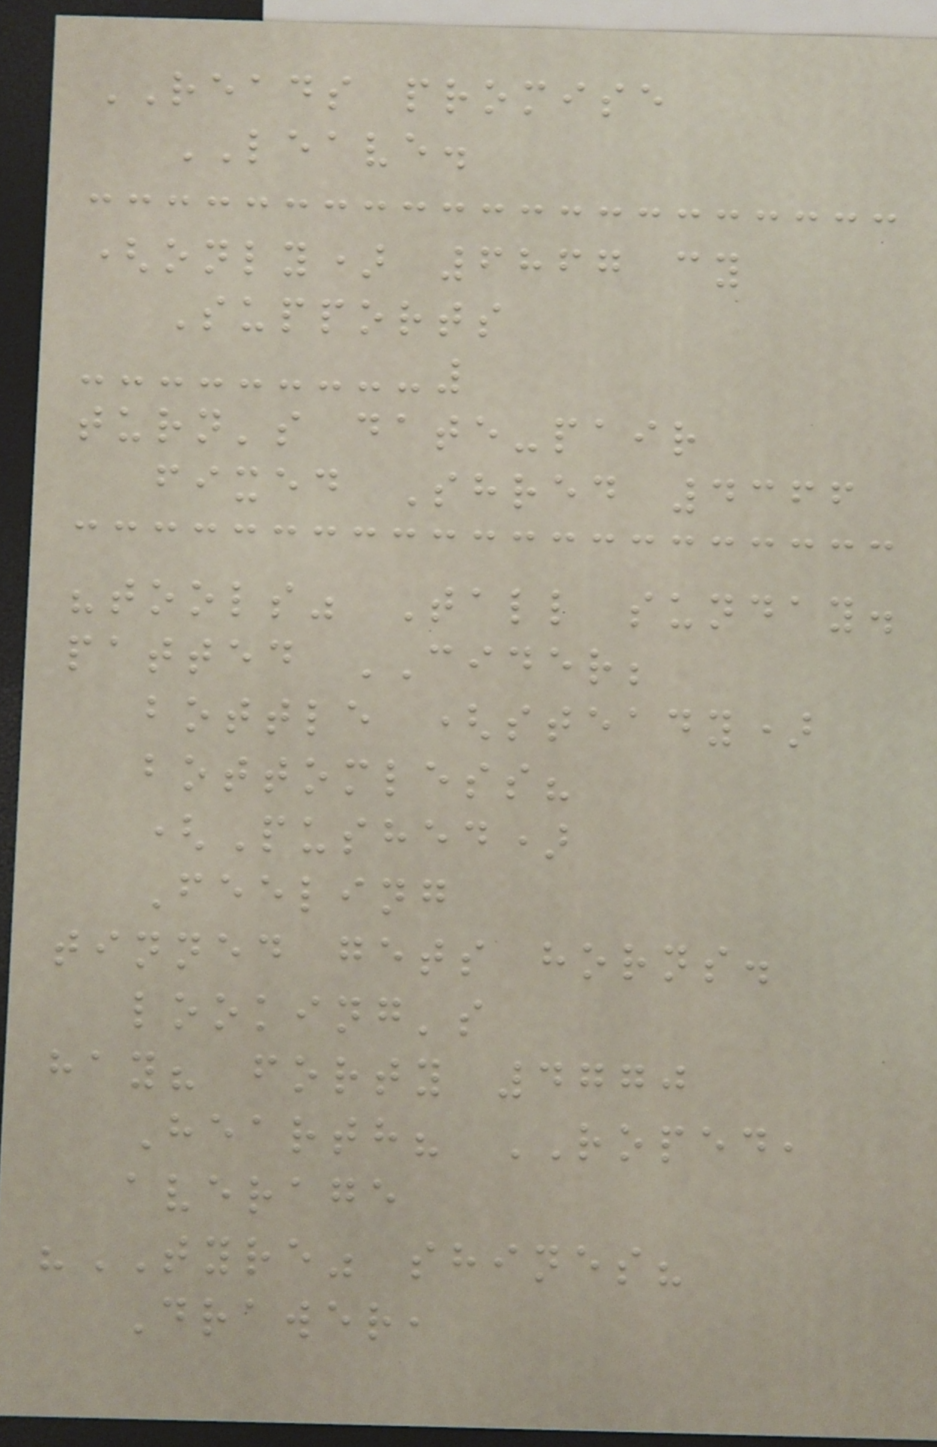READS promise
LEAVE.
(only) 6867 cy
Supports
turn's date-pair
fixed Shred 4366
"tools" Tall sunday.
patted CIDER;
bottle (steady)
bottomless?
(Pushed)
Feeling
tinned gets horns.
looking's
hay? forty 4770
Hearth? ROPED,
average
"TYRE" shines?
Drawer,
